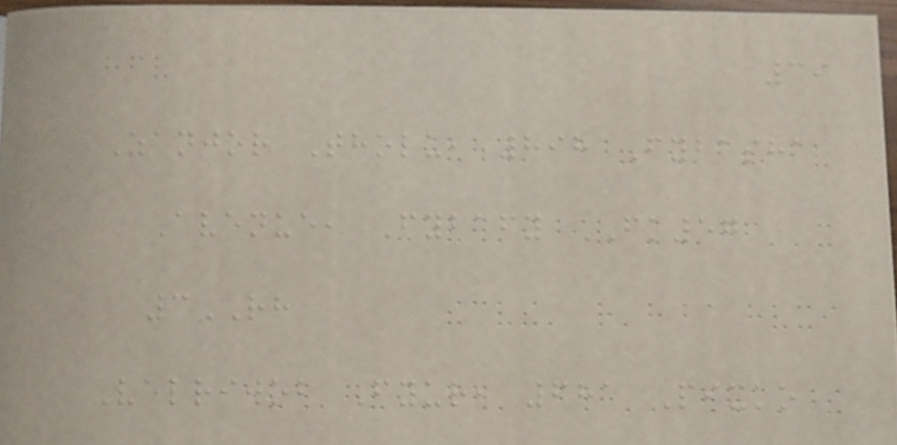39
Zanjor Tholu, 898 Fybasha
Avenue, Fybafy FK57
3RH
Velriwob Fyur, 681 Pixko
